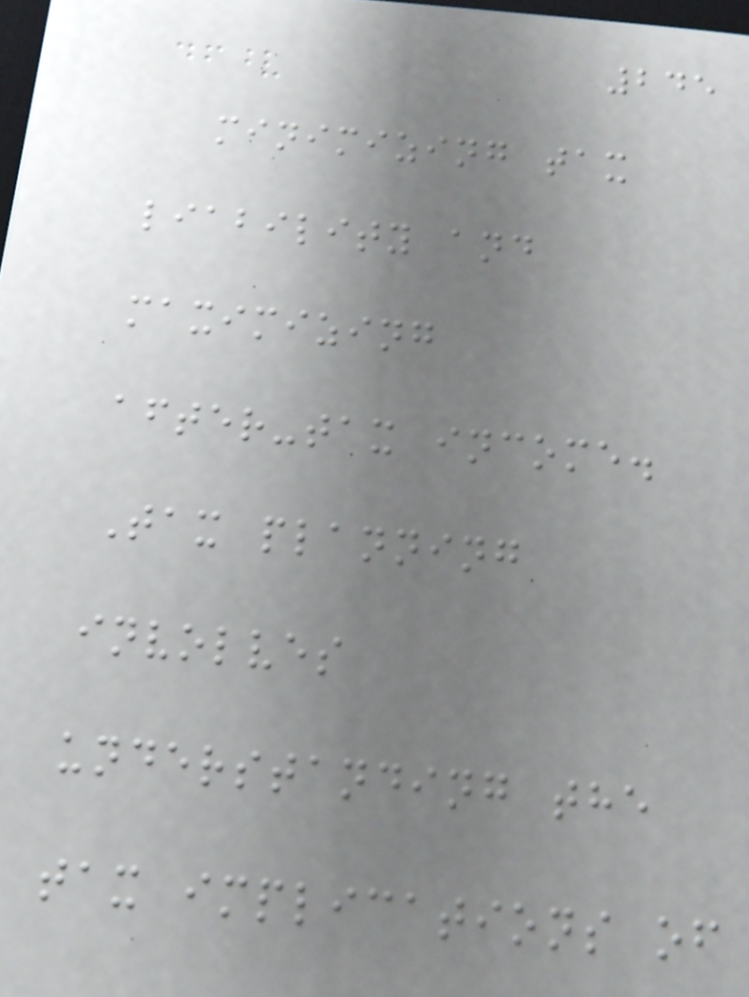245
minimizing tax
liability and
maximizing
after-tax income.
Tax planning
involves
understanding the
tax implications of
